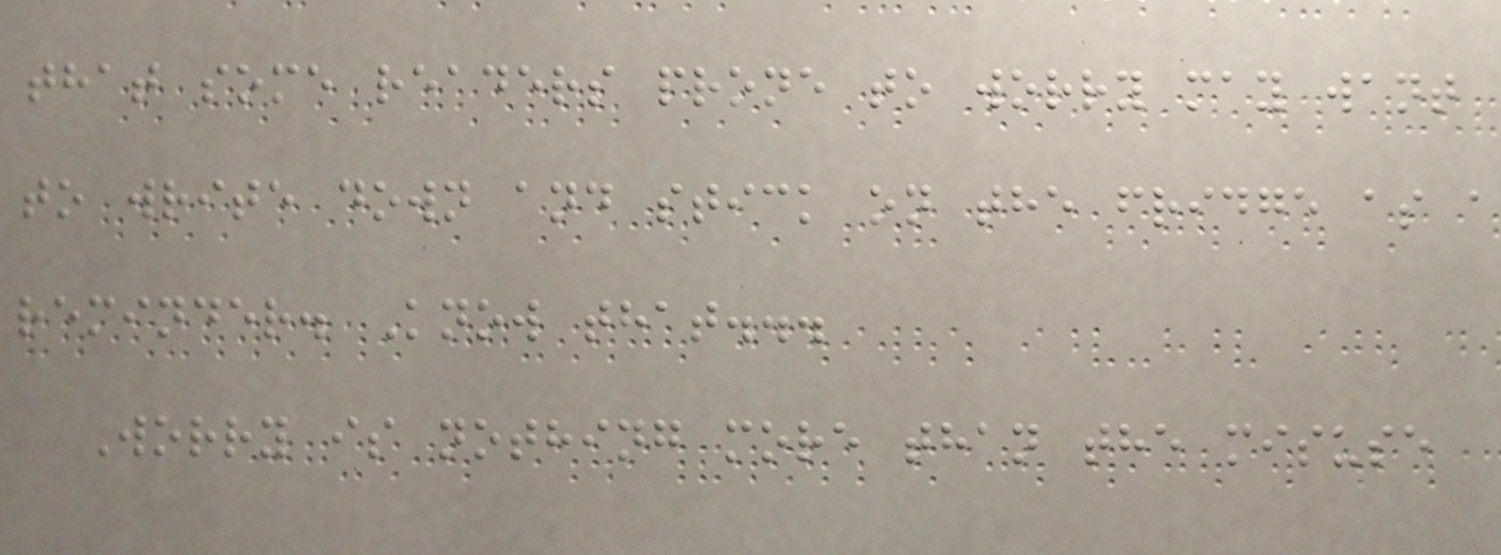that some readers prone to worry may want
to write down and stick on the fridge as a
reminder. Know that...
Worry is nothing more than the misuse
